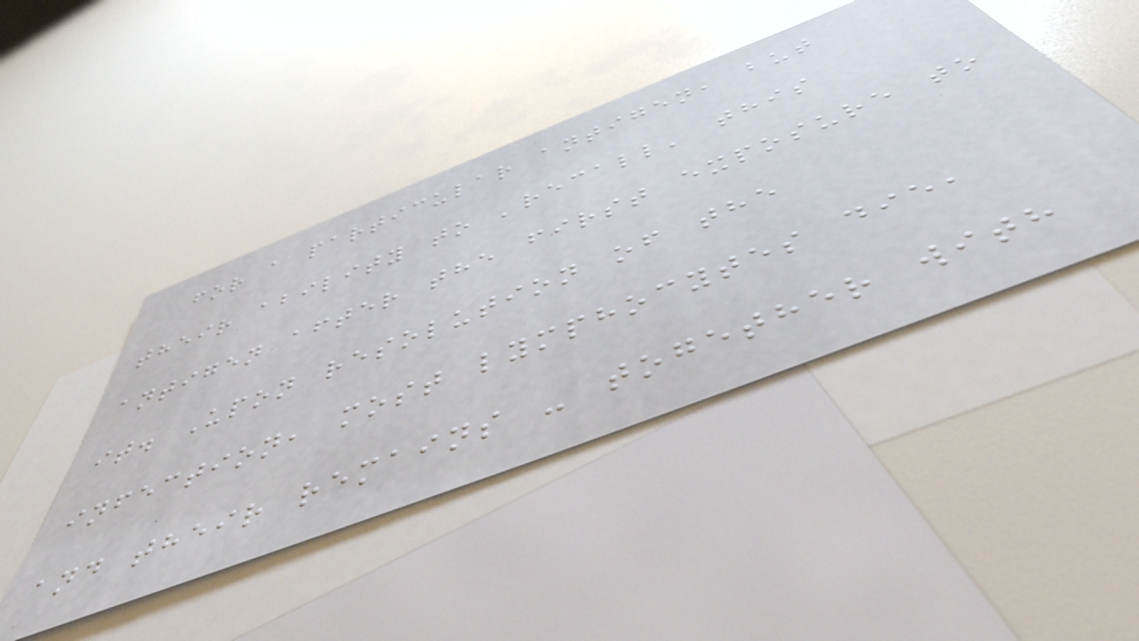for a particular antigen, but
their ability to 'recall' this
antigen after the first exposure to
it. Upon resolution of the
infection, most lymphocytes die,
and their remains - together with
